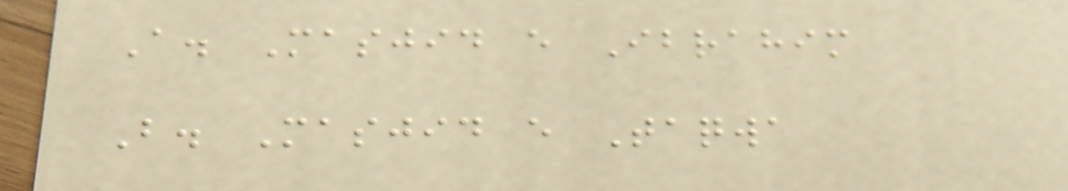A. Masjid e Ibrahim
B. Masjid e Taqwa
